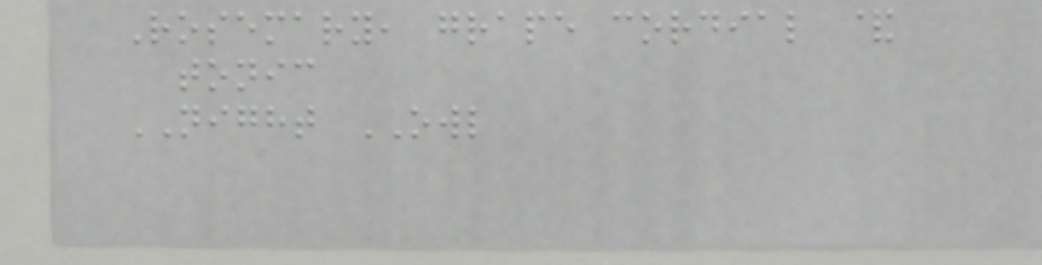Rosemary, grape cordial &
tonic
NIGHT OWL
